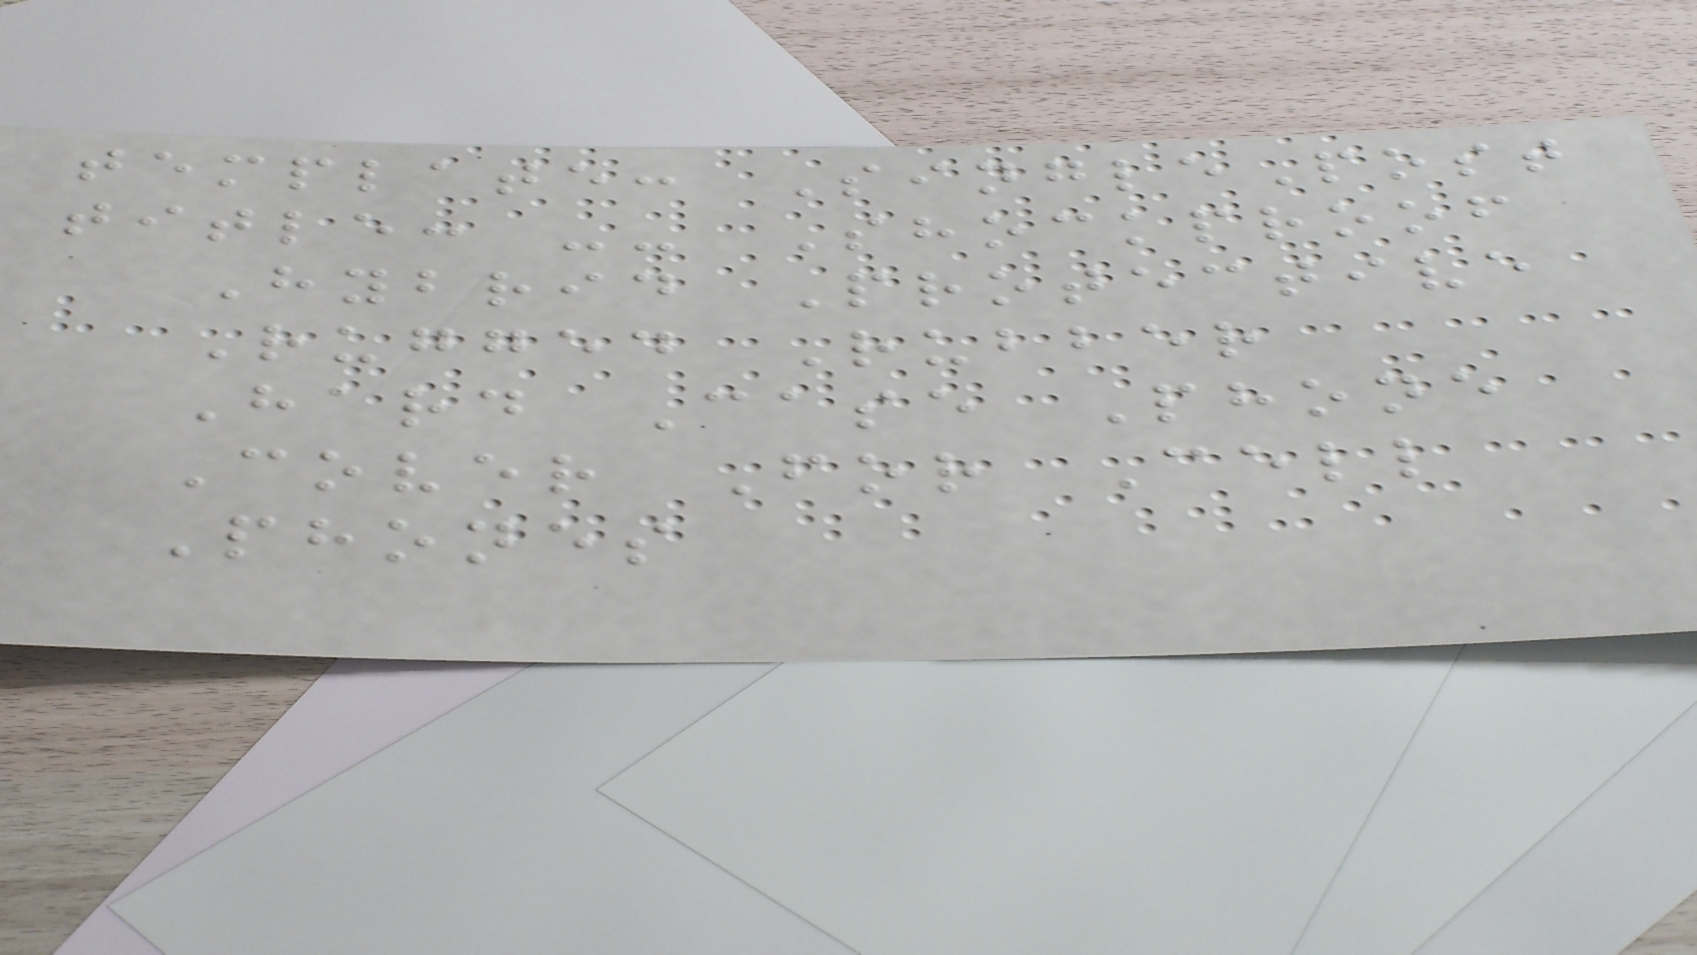template: SinglePost
title: -- Shockproof
Hybrid Protective
Rugged Rubber
Hard Case Phone
Cover For Cell
Phones
